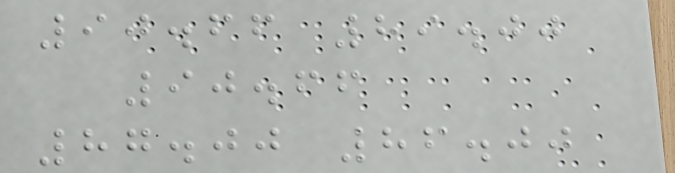90.66 89.00
90.66
87.00 86.00
